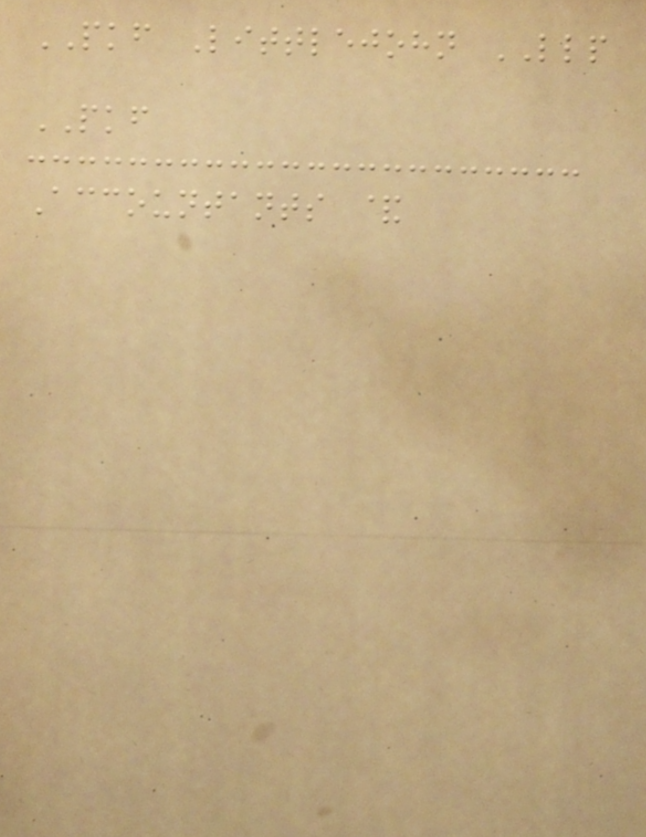PKF Littlejohn LLP
PKF
Accountants &
